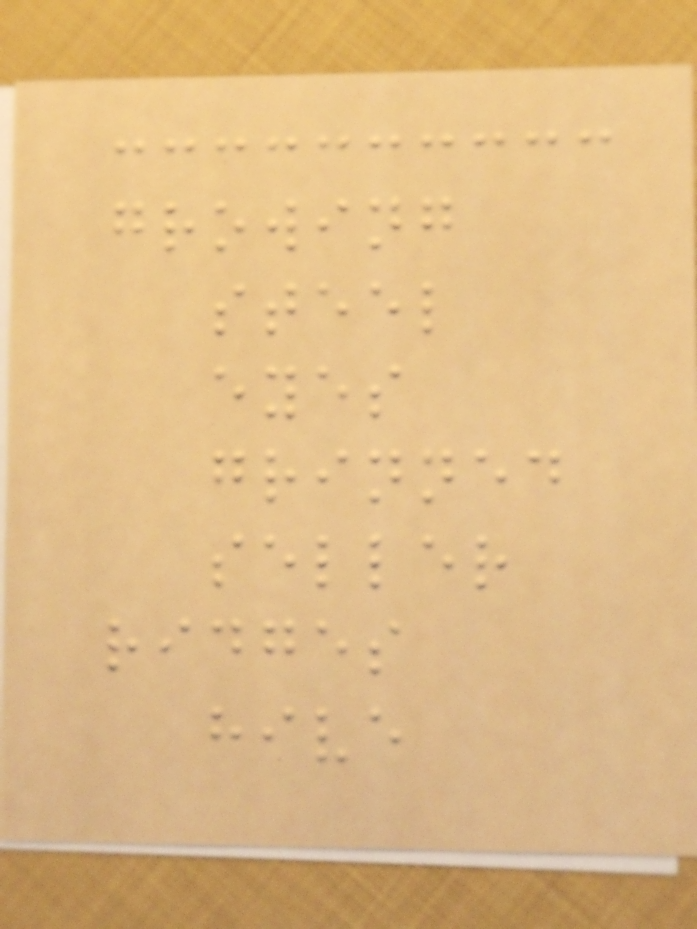growing
steel
eyes
grinned
seller
ridges
hive
